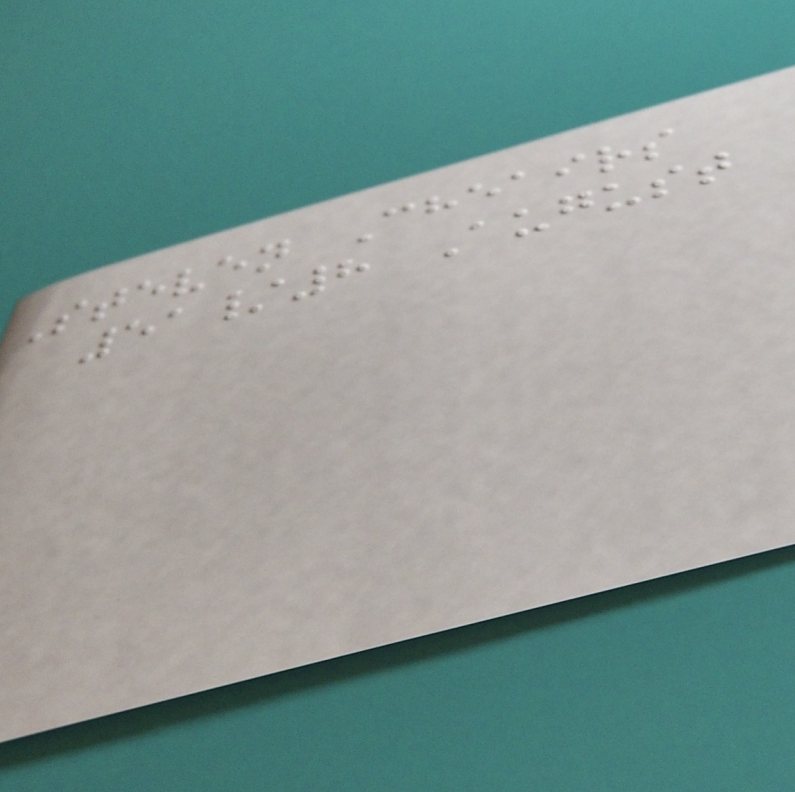Steven Cheairs
51/8 August
